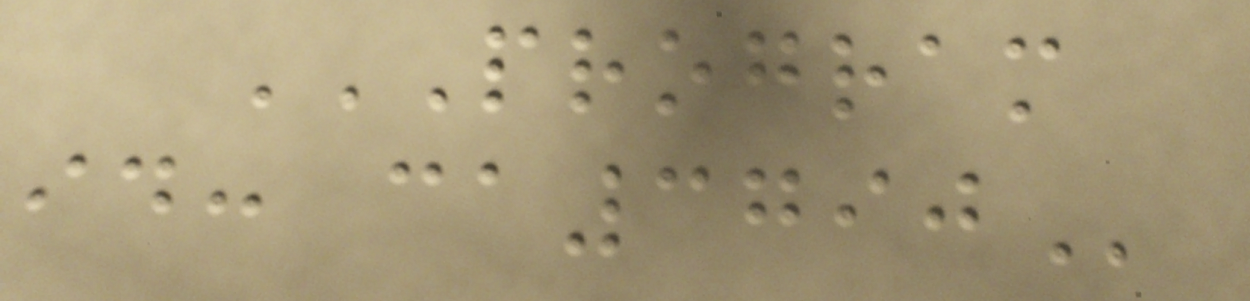PROGRAM
ID: CA3790
